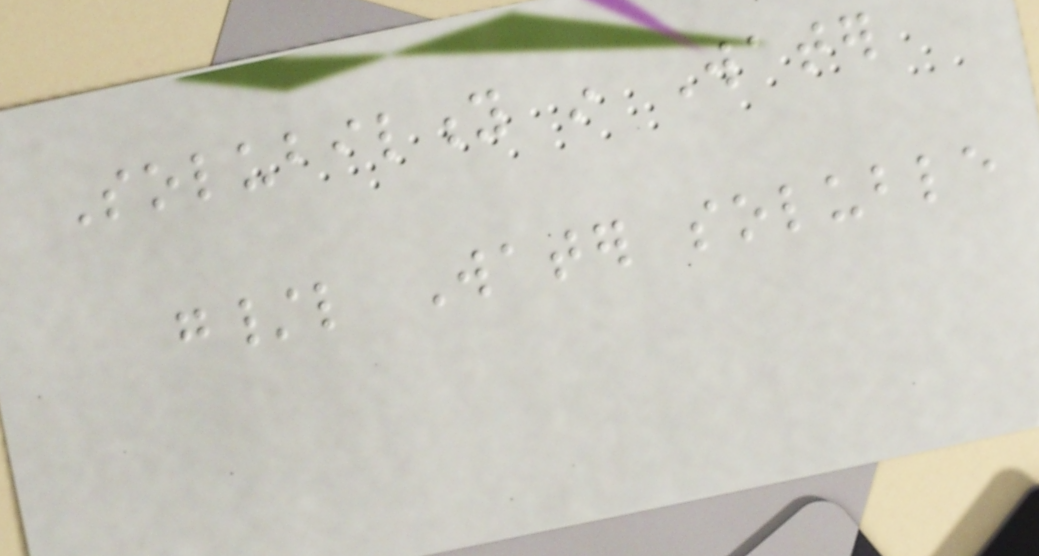Solubility in Water
g/l Water soluble
